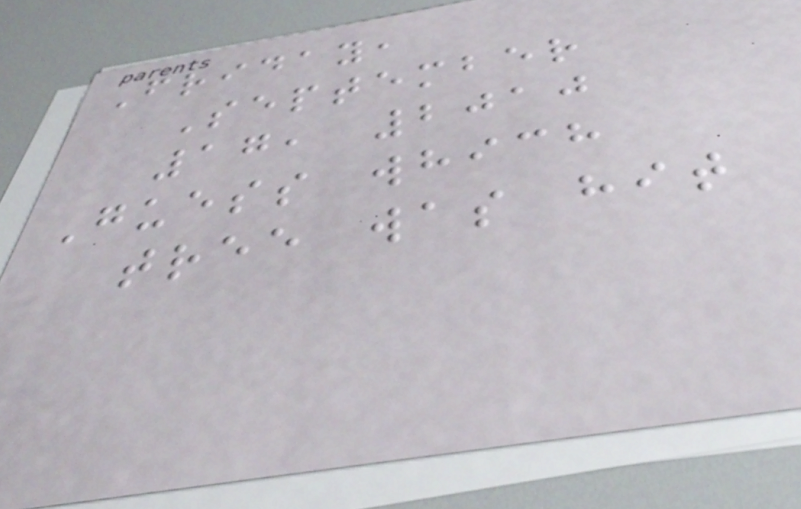Friday,
September
17, 2010
Guess which
tree was hit
